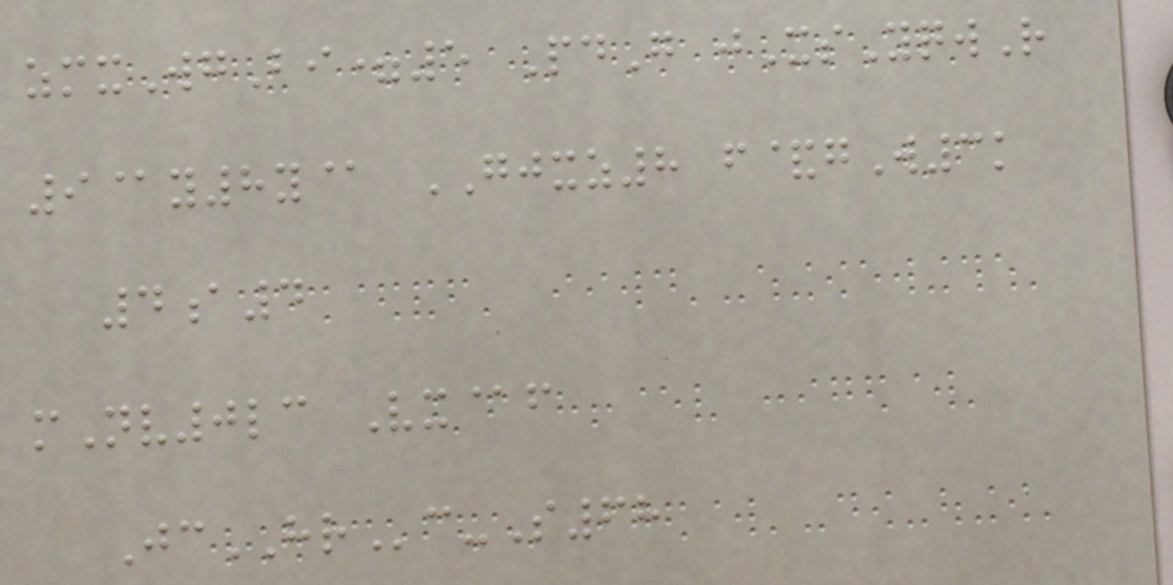zmxWgBi=5 PdG jXsYqwR
9@y8y@ GJXZ8 f&gW3k
4a4
mNv0lc Vx@f
JcHRc-S68
